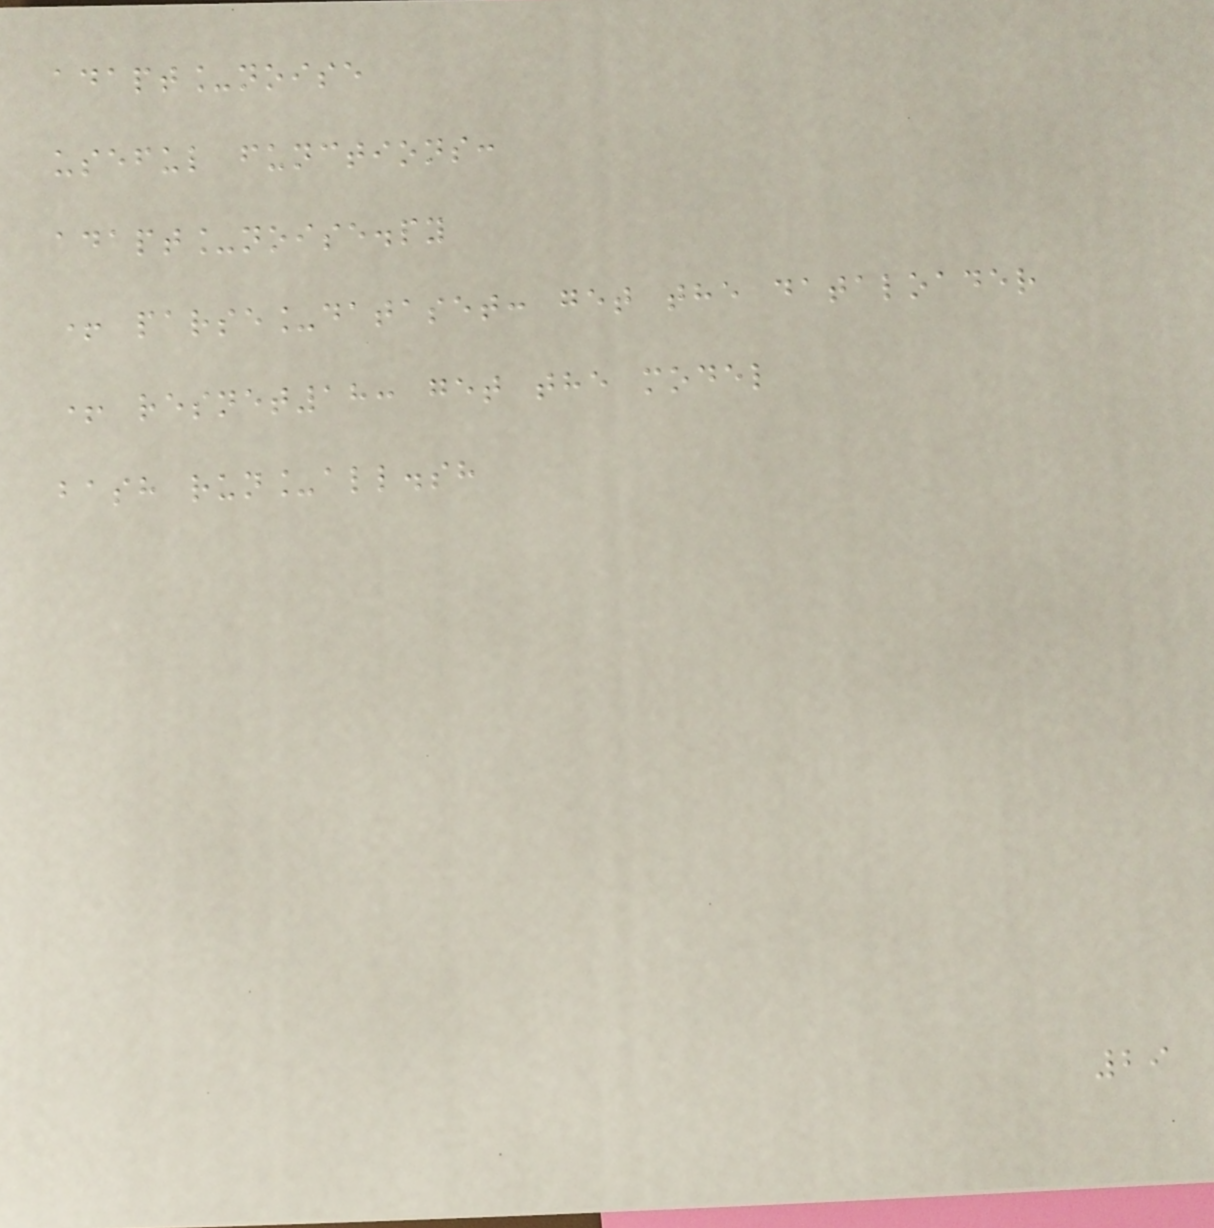adapt_noise
useful functions:
adapt_noise.py
+ parse_dataset: get the dataloader
+ resnet18: get the model
bash run_all.sh
29
